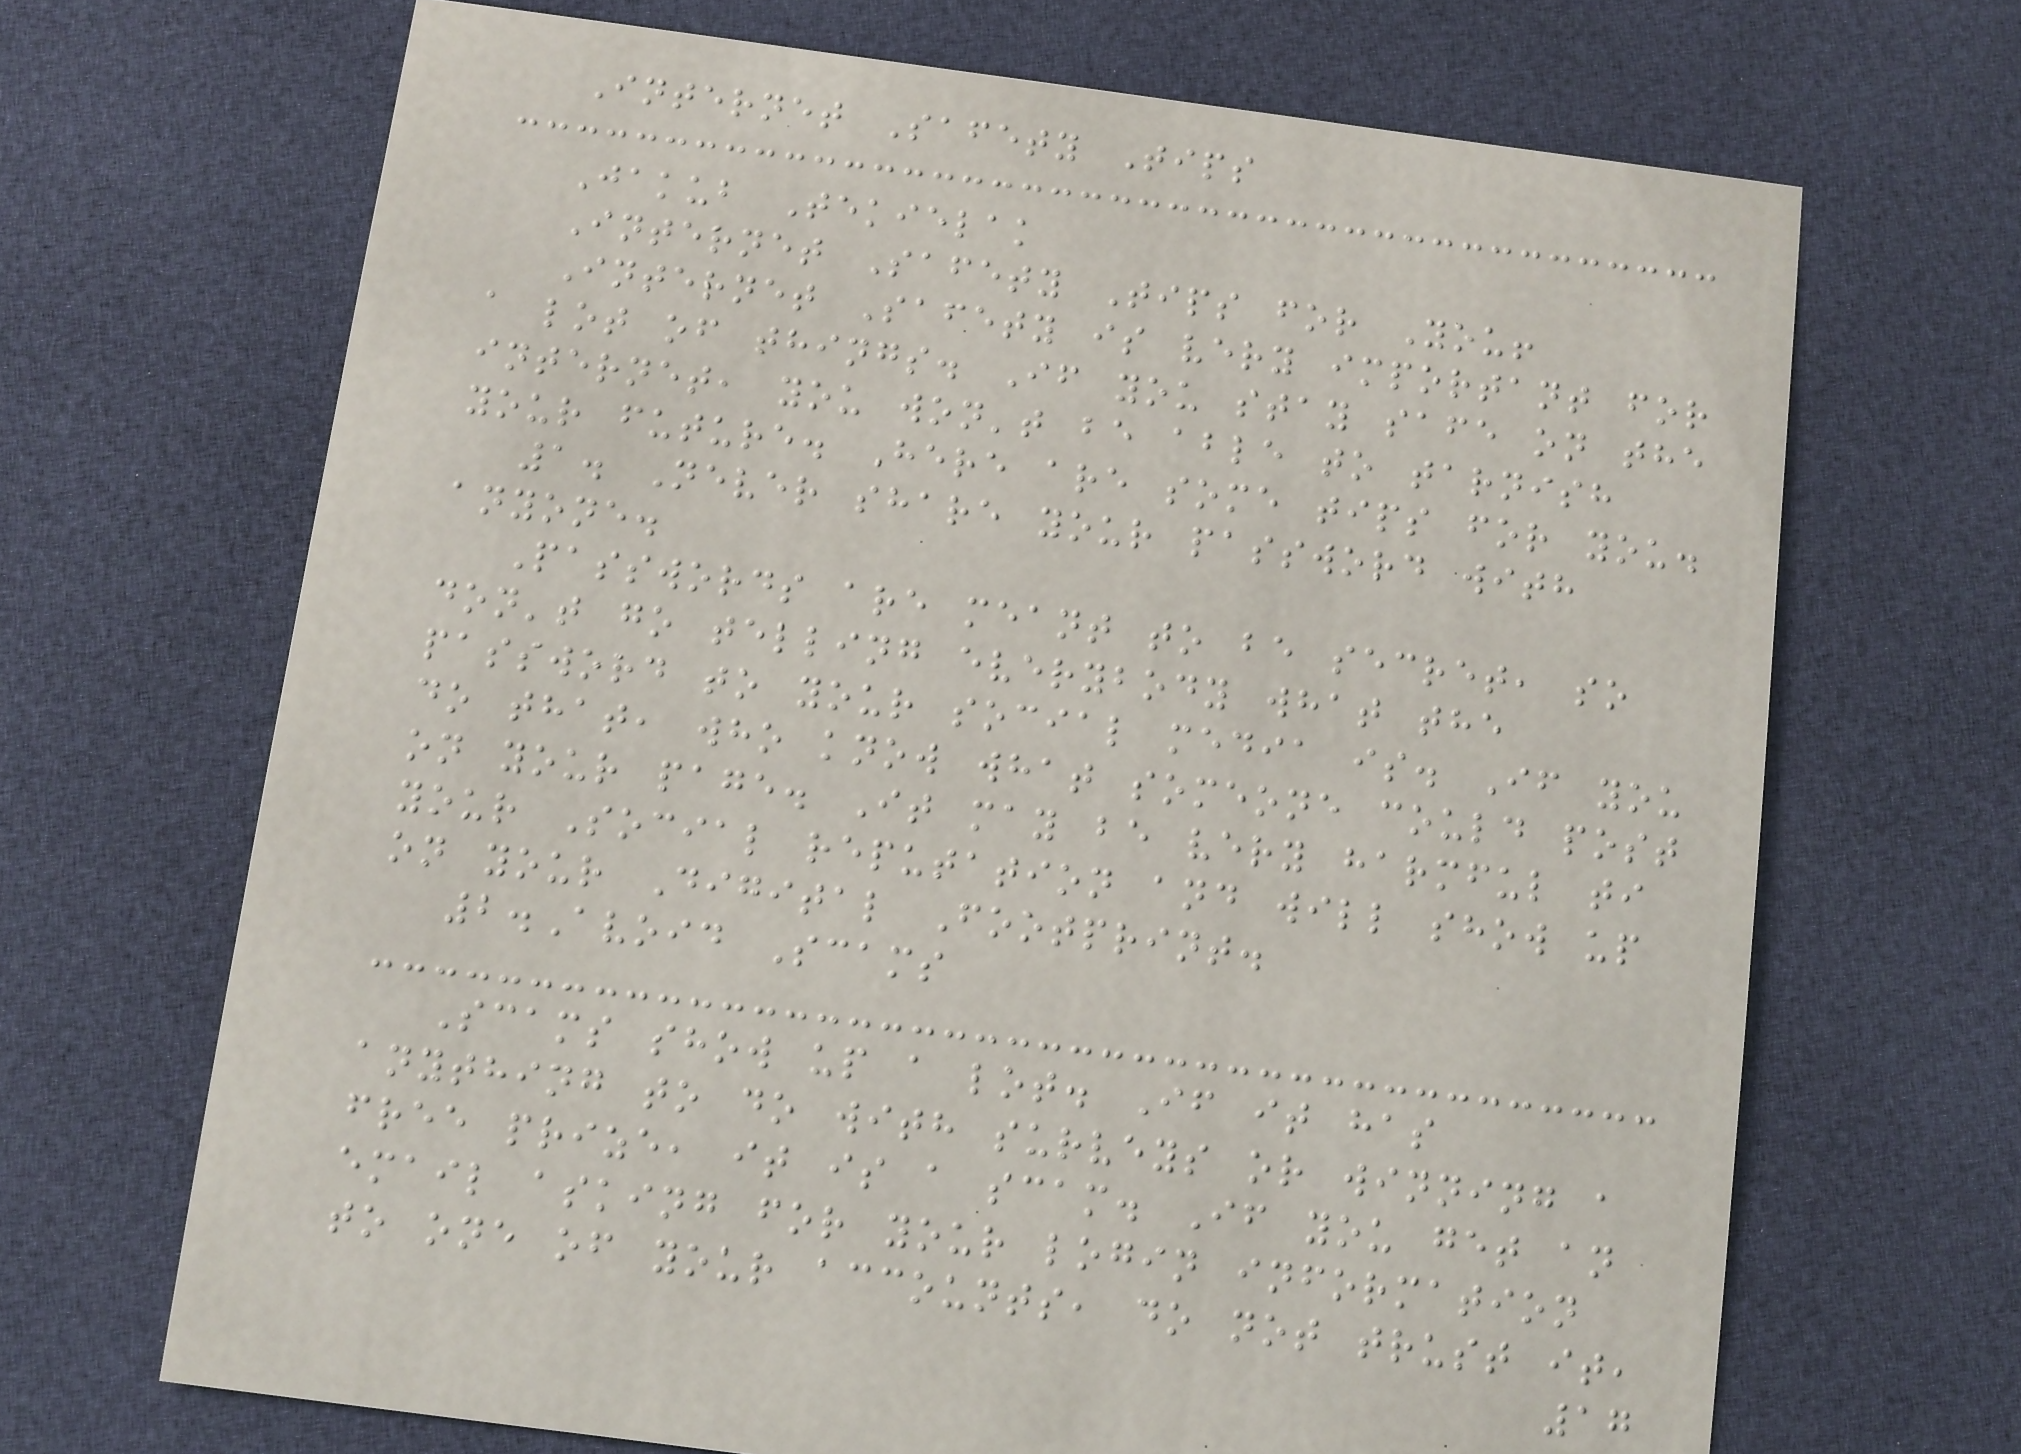Internet Safety Tips
Jakub Tekielak
Internet Safety Tips for You!
Internet Safety is very important for
a lot of things. If you stay safe on the
internet, you won't be able to tarnish
your future. Here are some tips for you.
1. Never share your password with
anyone.
Passwords are meant to be secret, so
don't go telling everybody what the
password to your social media is. If you
do that, who know what someone could post
on your page. It may be very harmful ti
your Social reputation and will show up
on your Digital Footprint.
2.Avoid Scams
Scams show up a lot. If it has
anything to do with surveys or winning a
free prize, it is a scam. If you get an
email asking for your login information
to one of your accounts, do not trust it,
17
